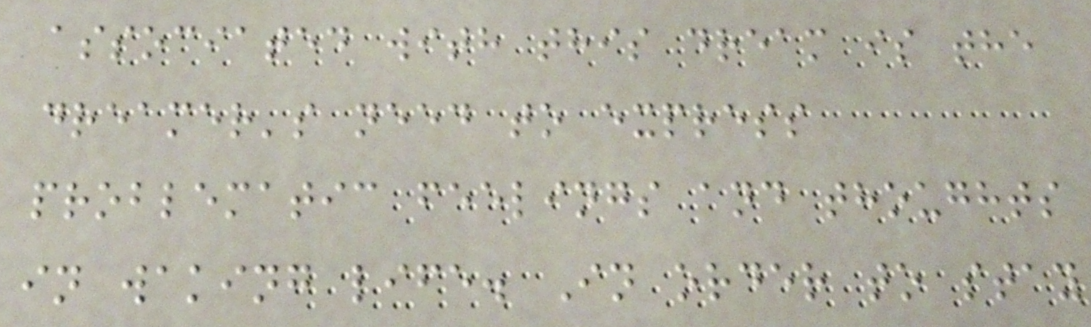associated with this dream is the
dreamer's need to express
problematic feelings and thoughts
in waking life. In order to stay
